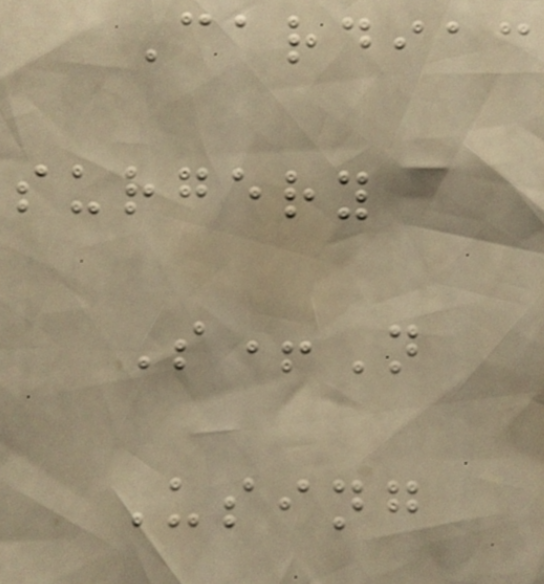Cardiac
surgery
S+N
Using
